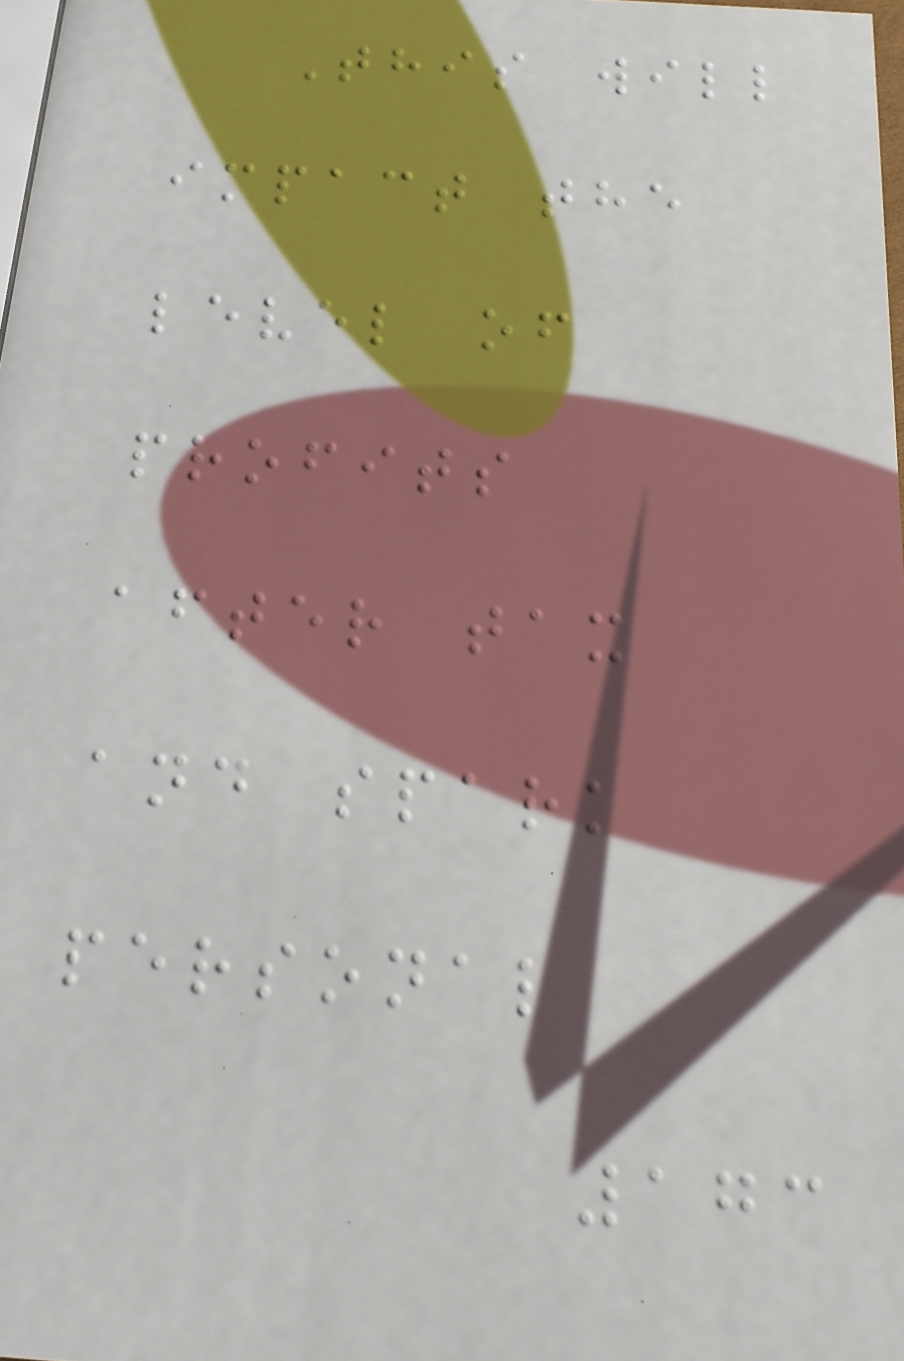This will
impact the
level of
profits
after tax
and spark
personal
173
